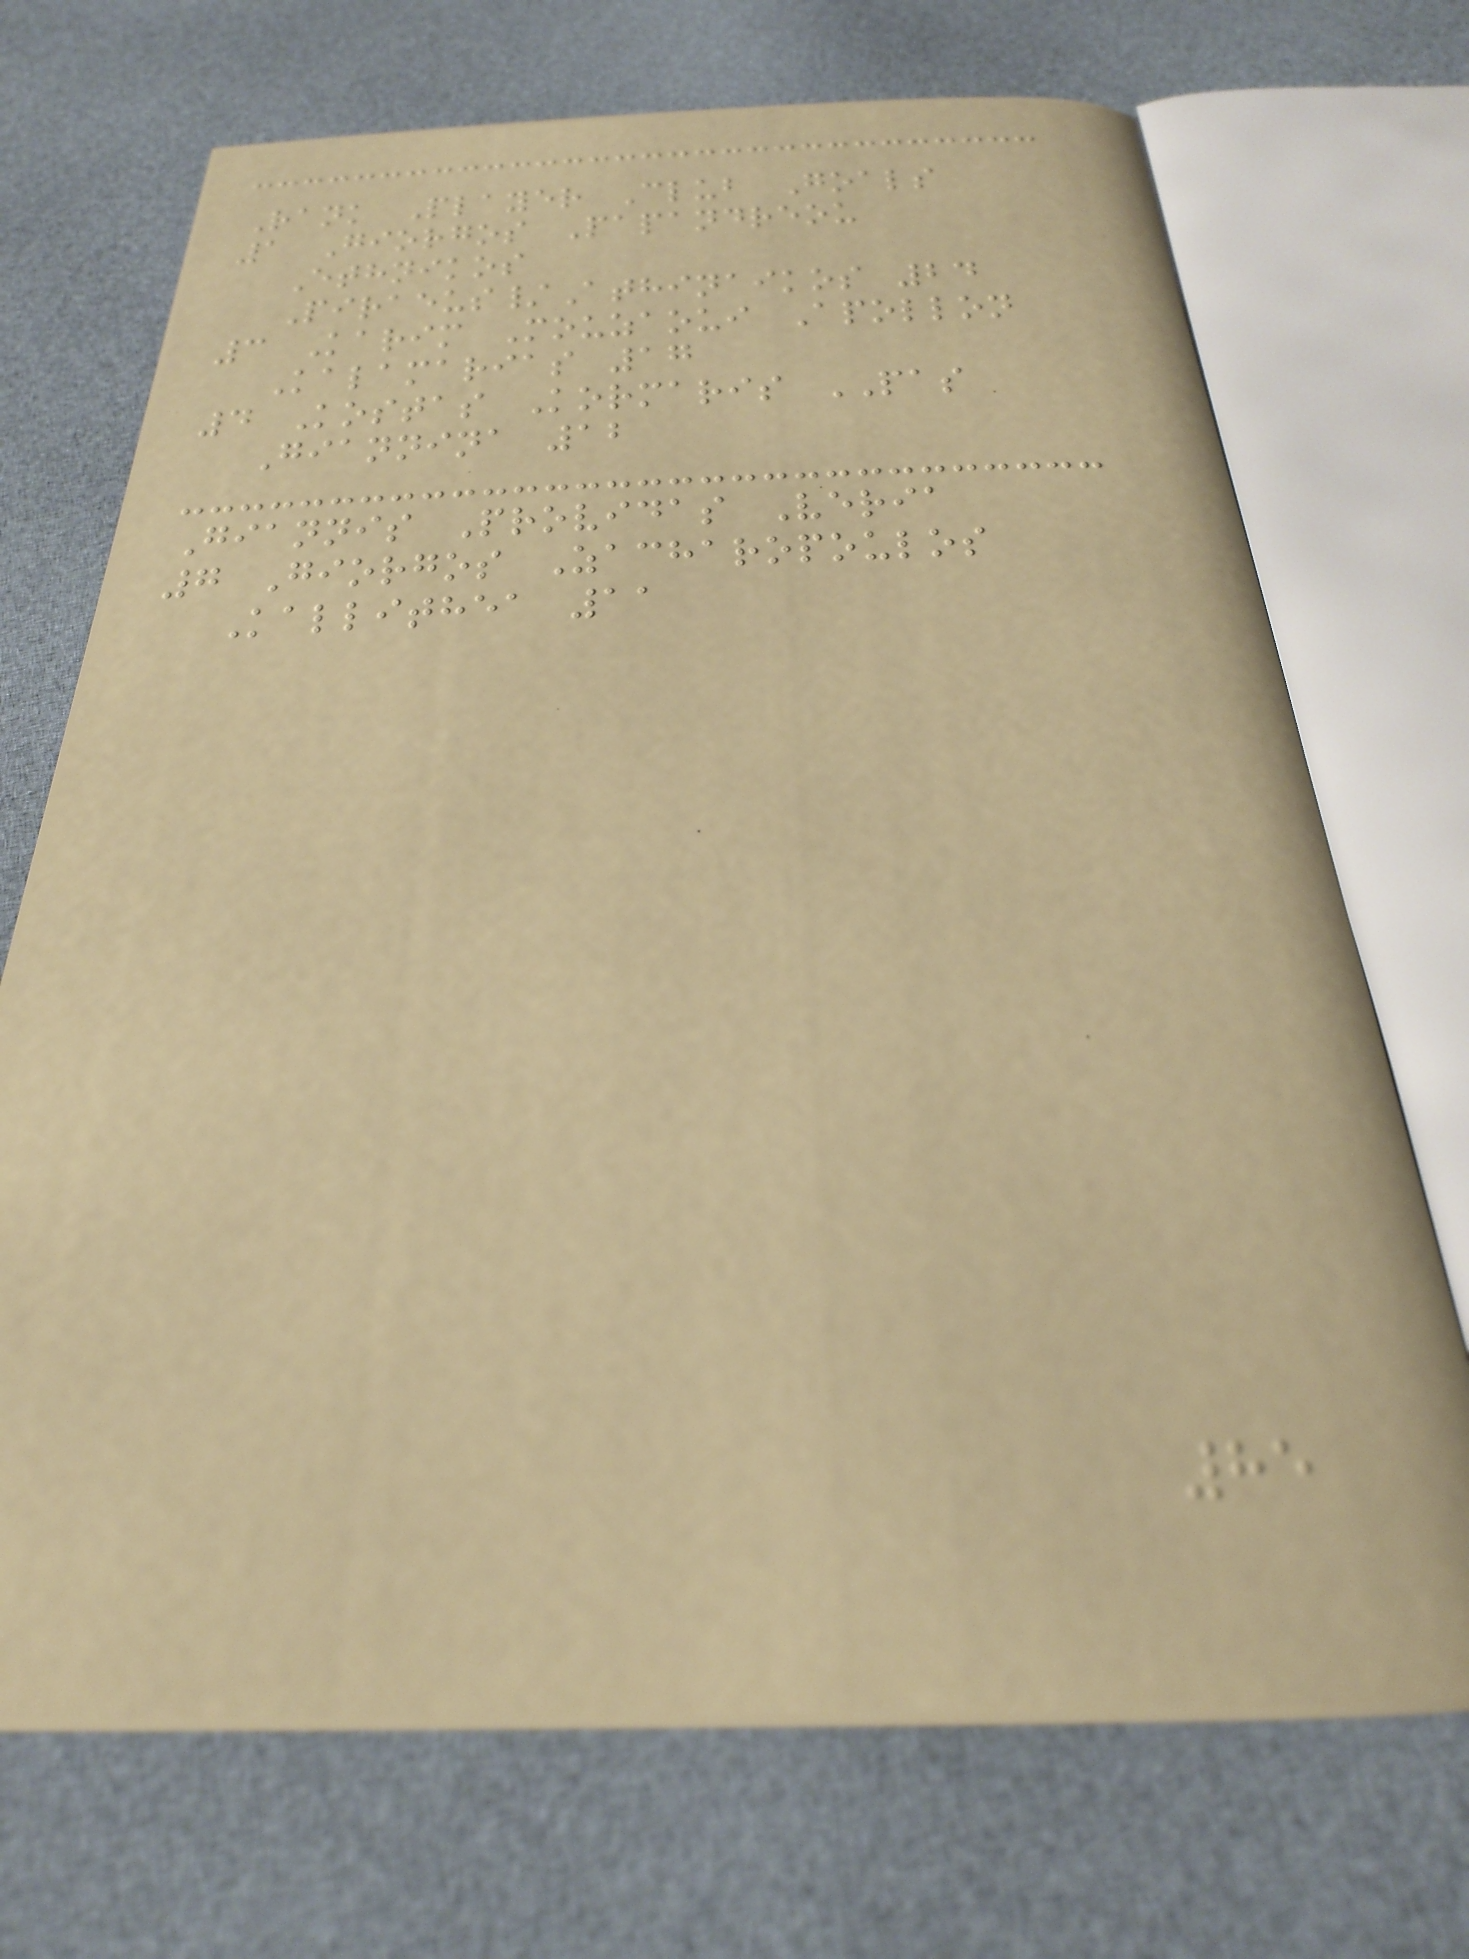Rank Player Club Goals
1 Giorgos Papandreou
Ethnikos
Piraeus/Athinaikos 24
3 Karim Mouzaoui Apollon
Kalamarias 17
4 Kostas Kormaris PAS
Giannina 12
Giannis Providas Veria
7 Giorgos Zacharopoulos
Kallithea 11
85
